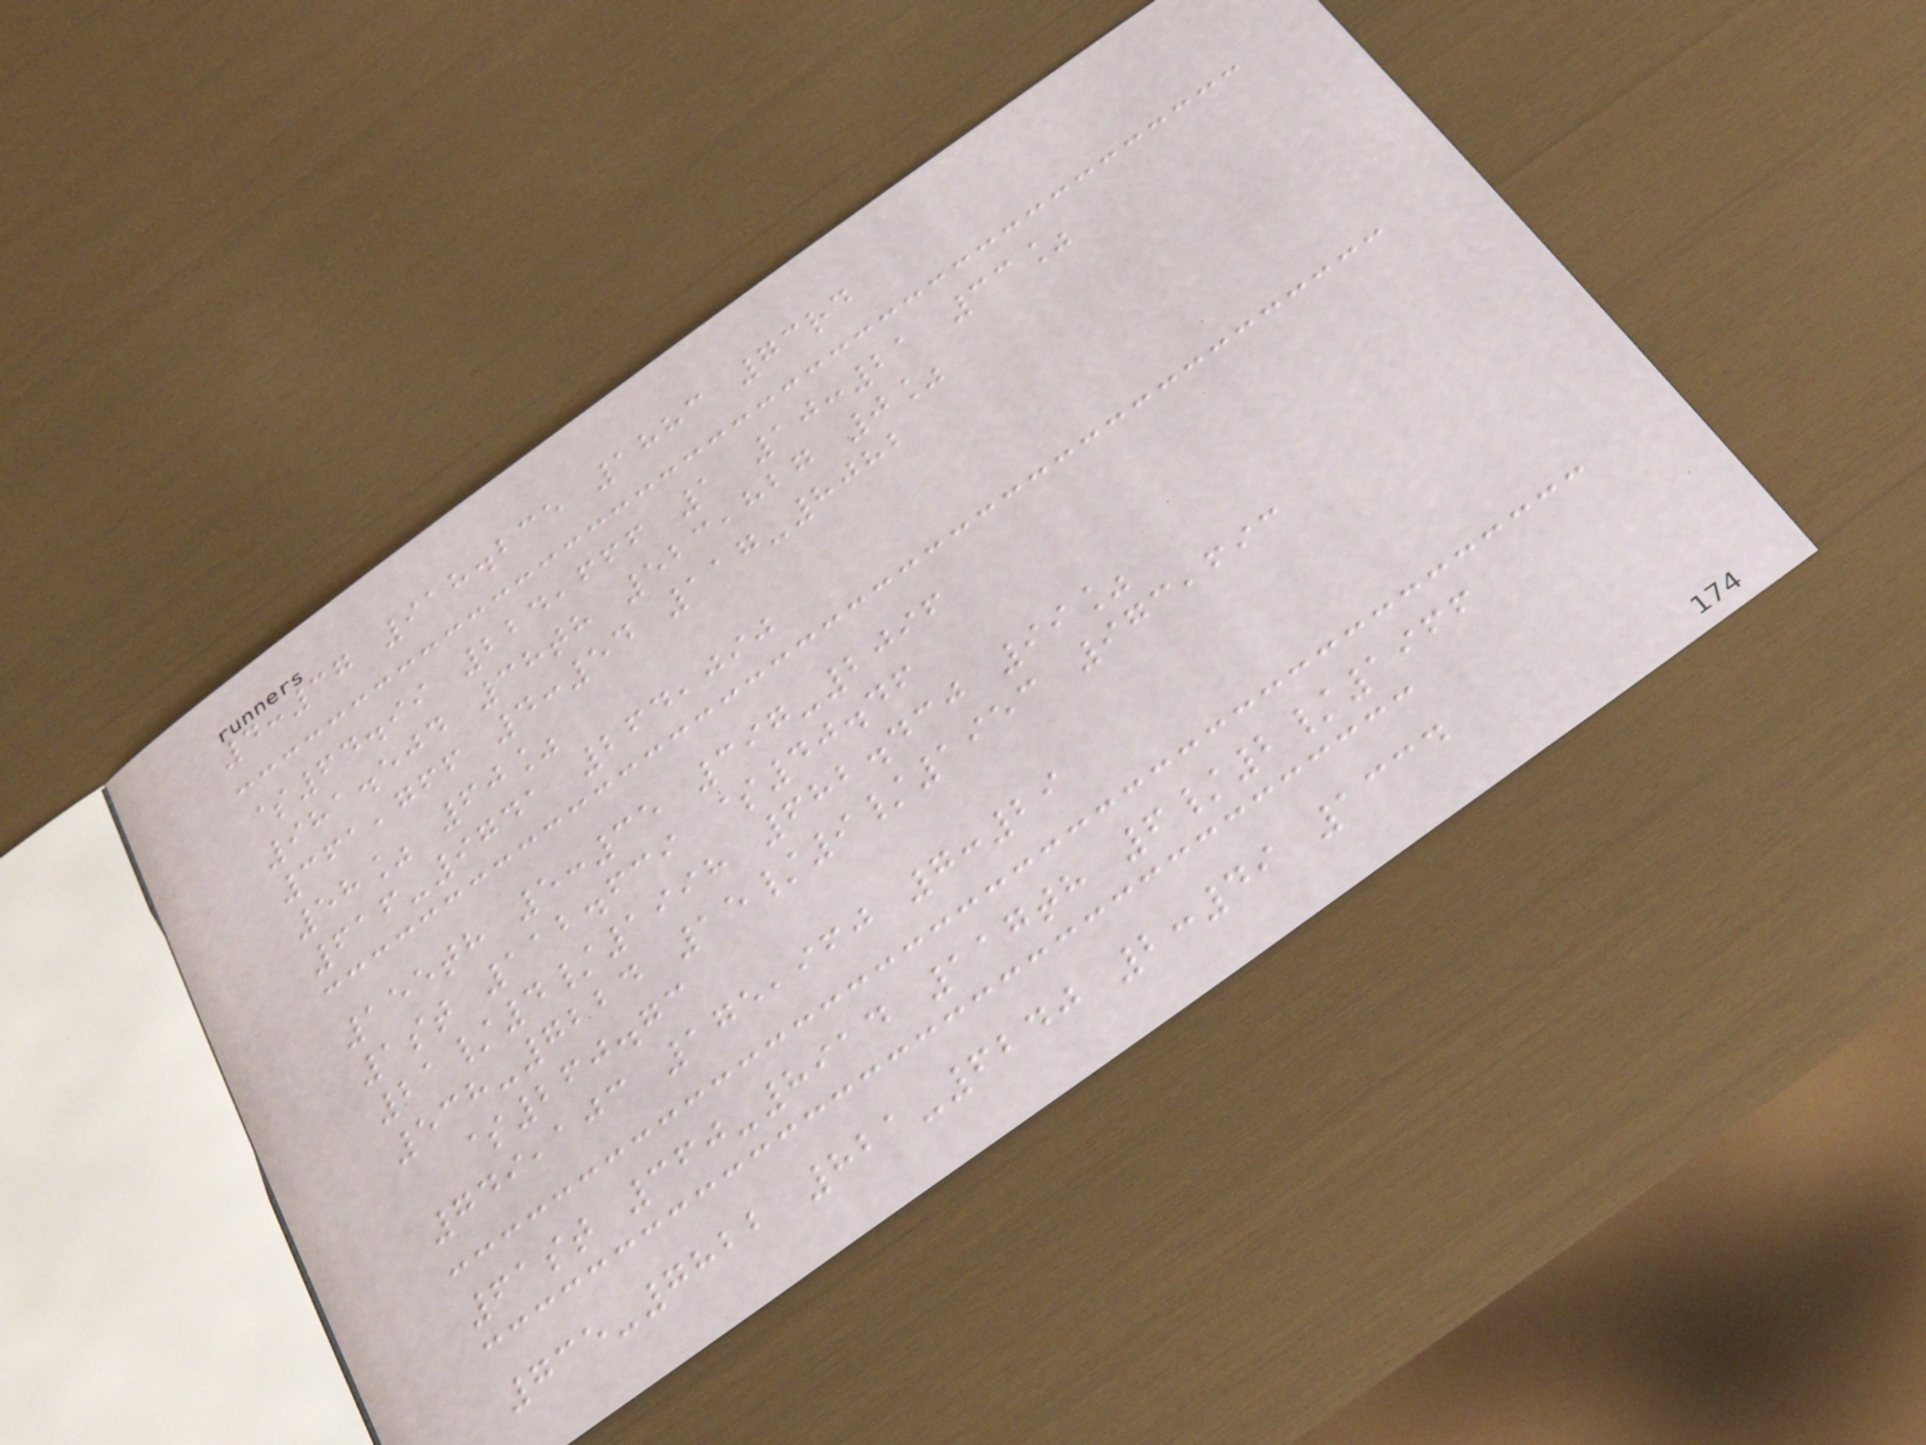4:37 918.235 1883 73rd
$64.99 224,666 1 10:21 33%
981.504 38th 523,827 0%
361,766 4:54 117-8082
58% 60%
616-9741 264,090
155th 5:35 397-2096
1st 112.639 $40.46
21/4/1998 682.430 99%
538-7224 15/9/1953 973,693
$260.73
749,103 175,960 7:29
61st 360-8914 117th 6/2/1966
735-7822 821-6240 2:49 1334
